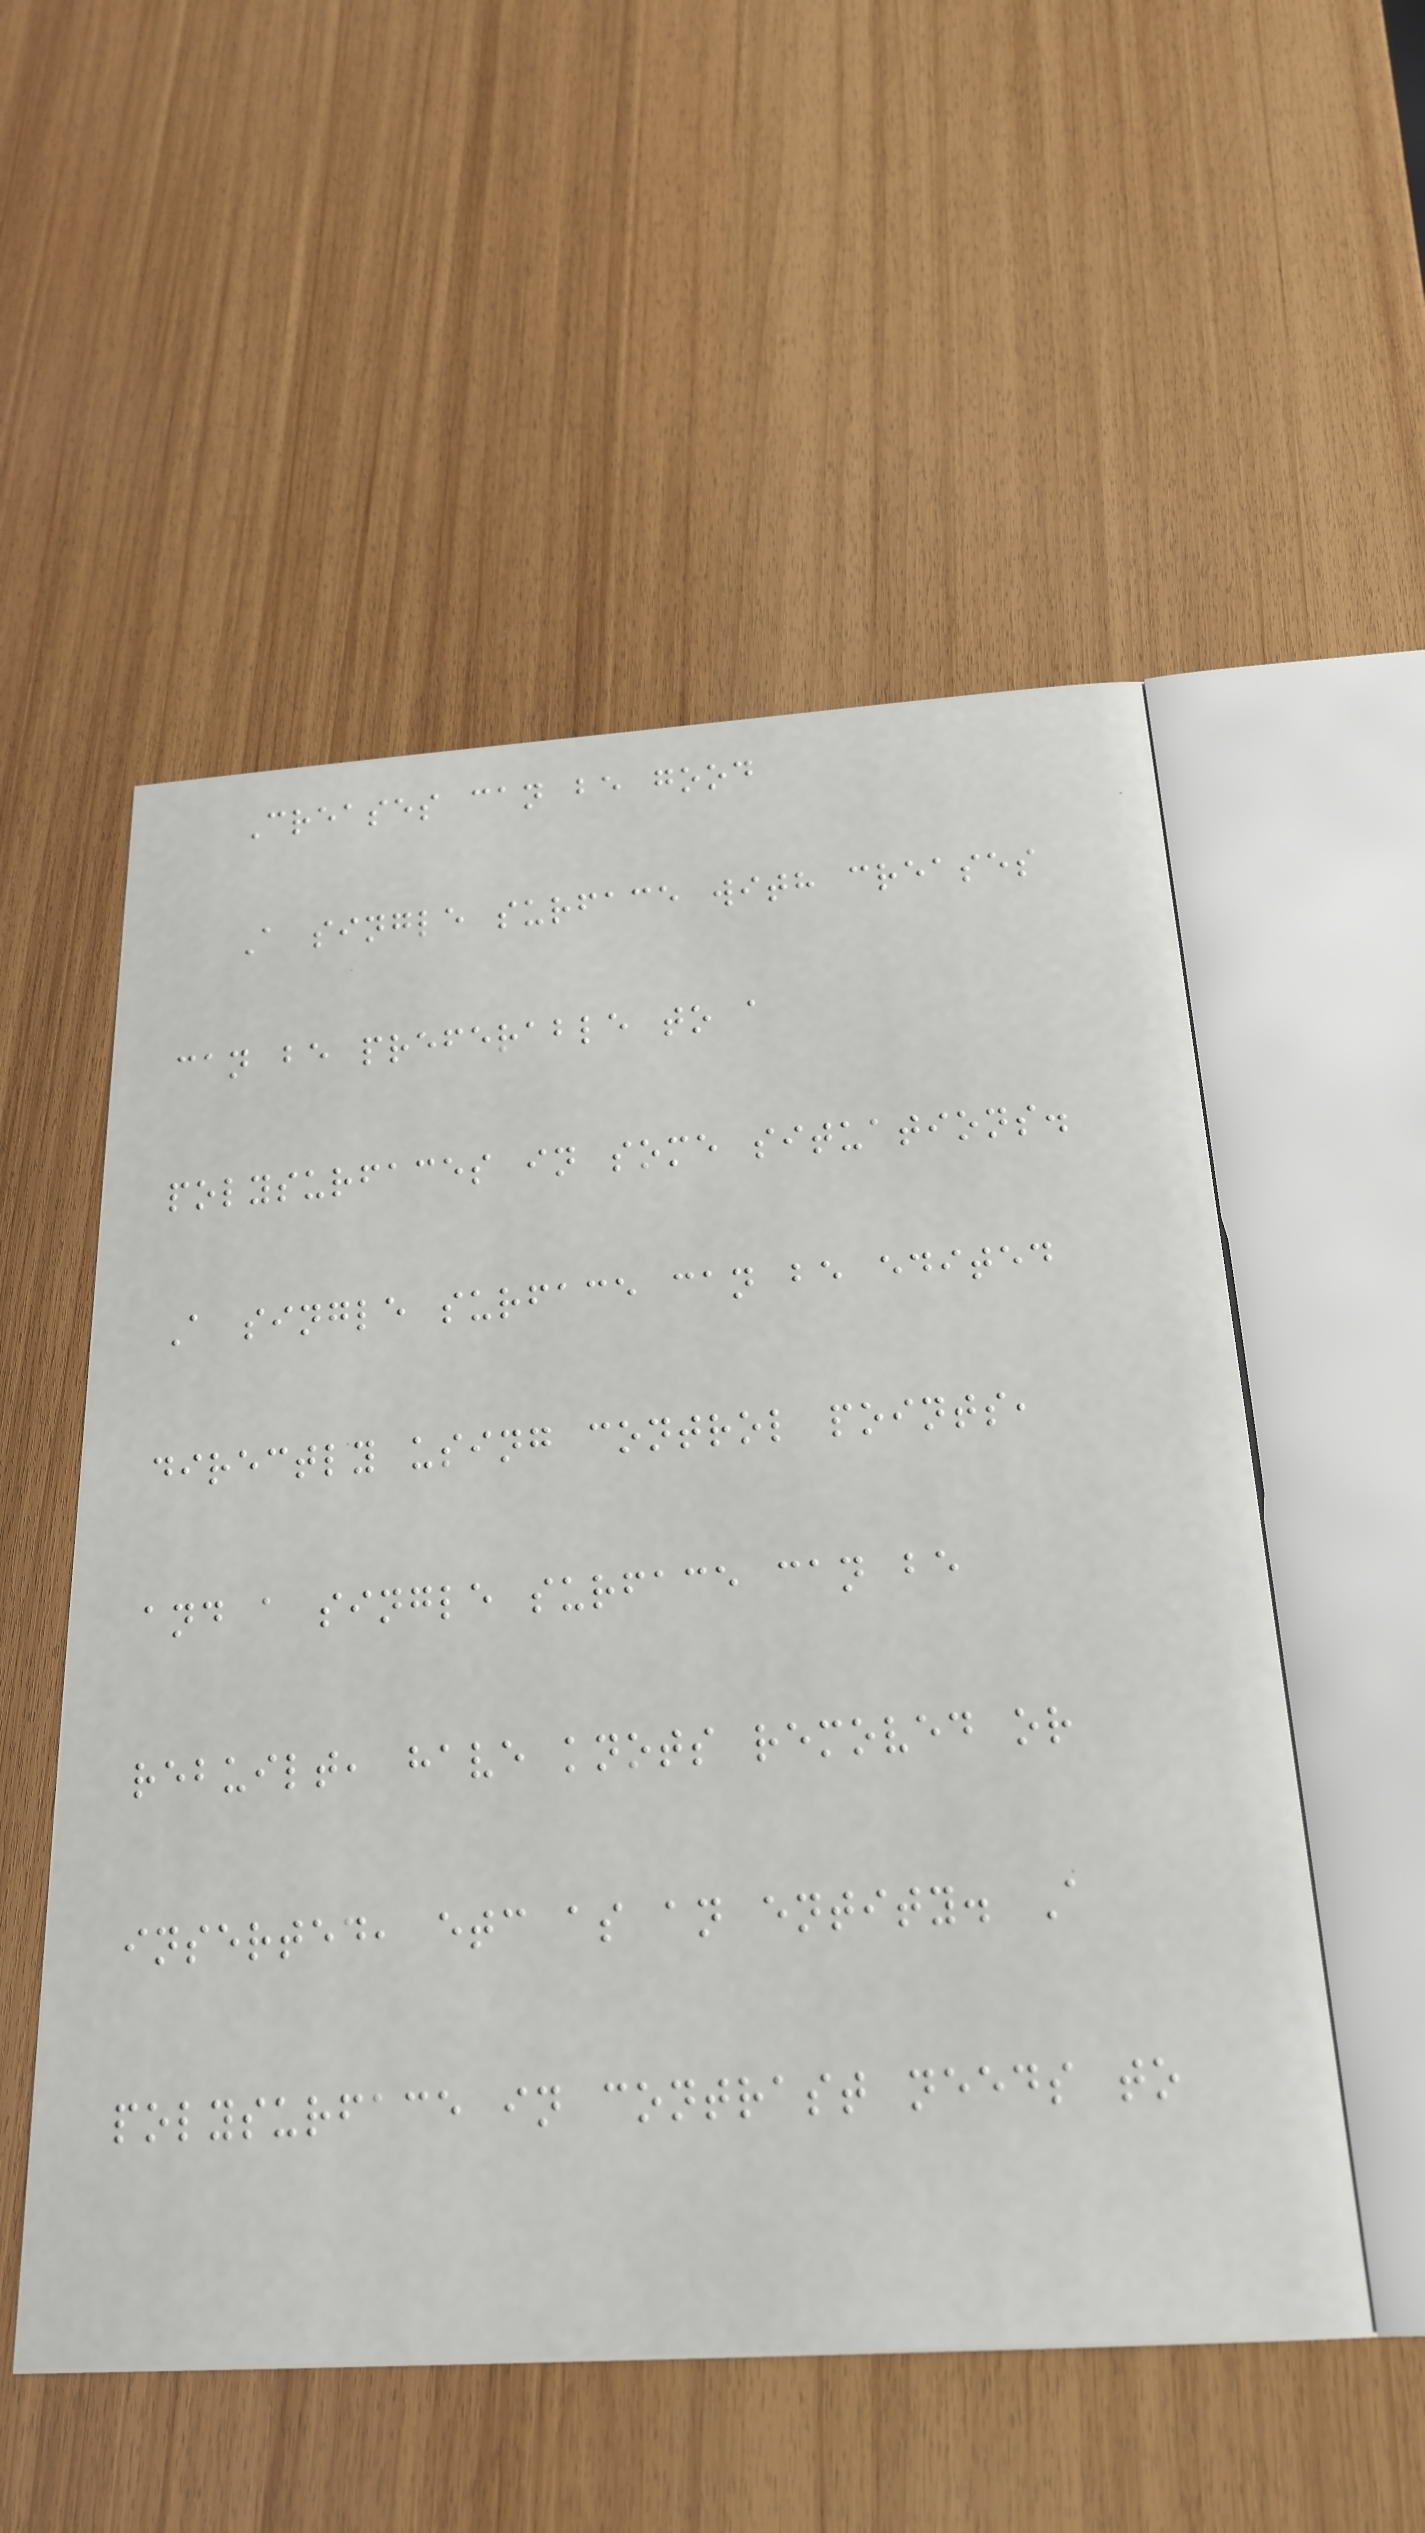Creases can be good
A single surface with creases
can be preferable to a
polysurfaces in some situations.
A single surface can be edited
directly using control points,
and a single surface can be
rebuilt, have knots removed or
inserted, etc as an entity. A
polysurface in contrast needs to
